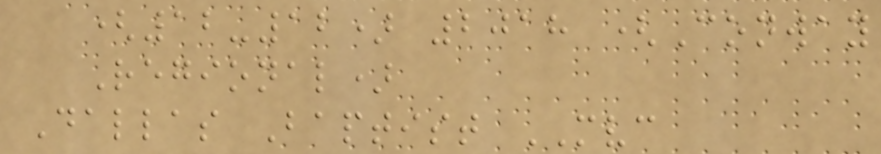(12-12) 2018 (Conway
Regional)
Dallas Baptist MVC
